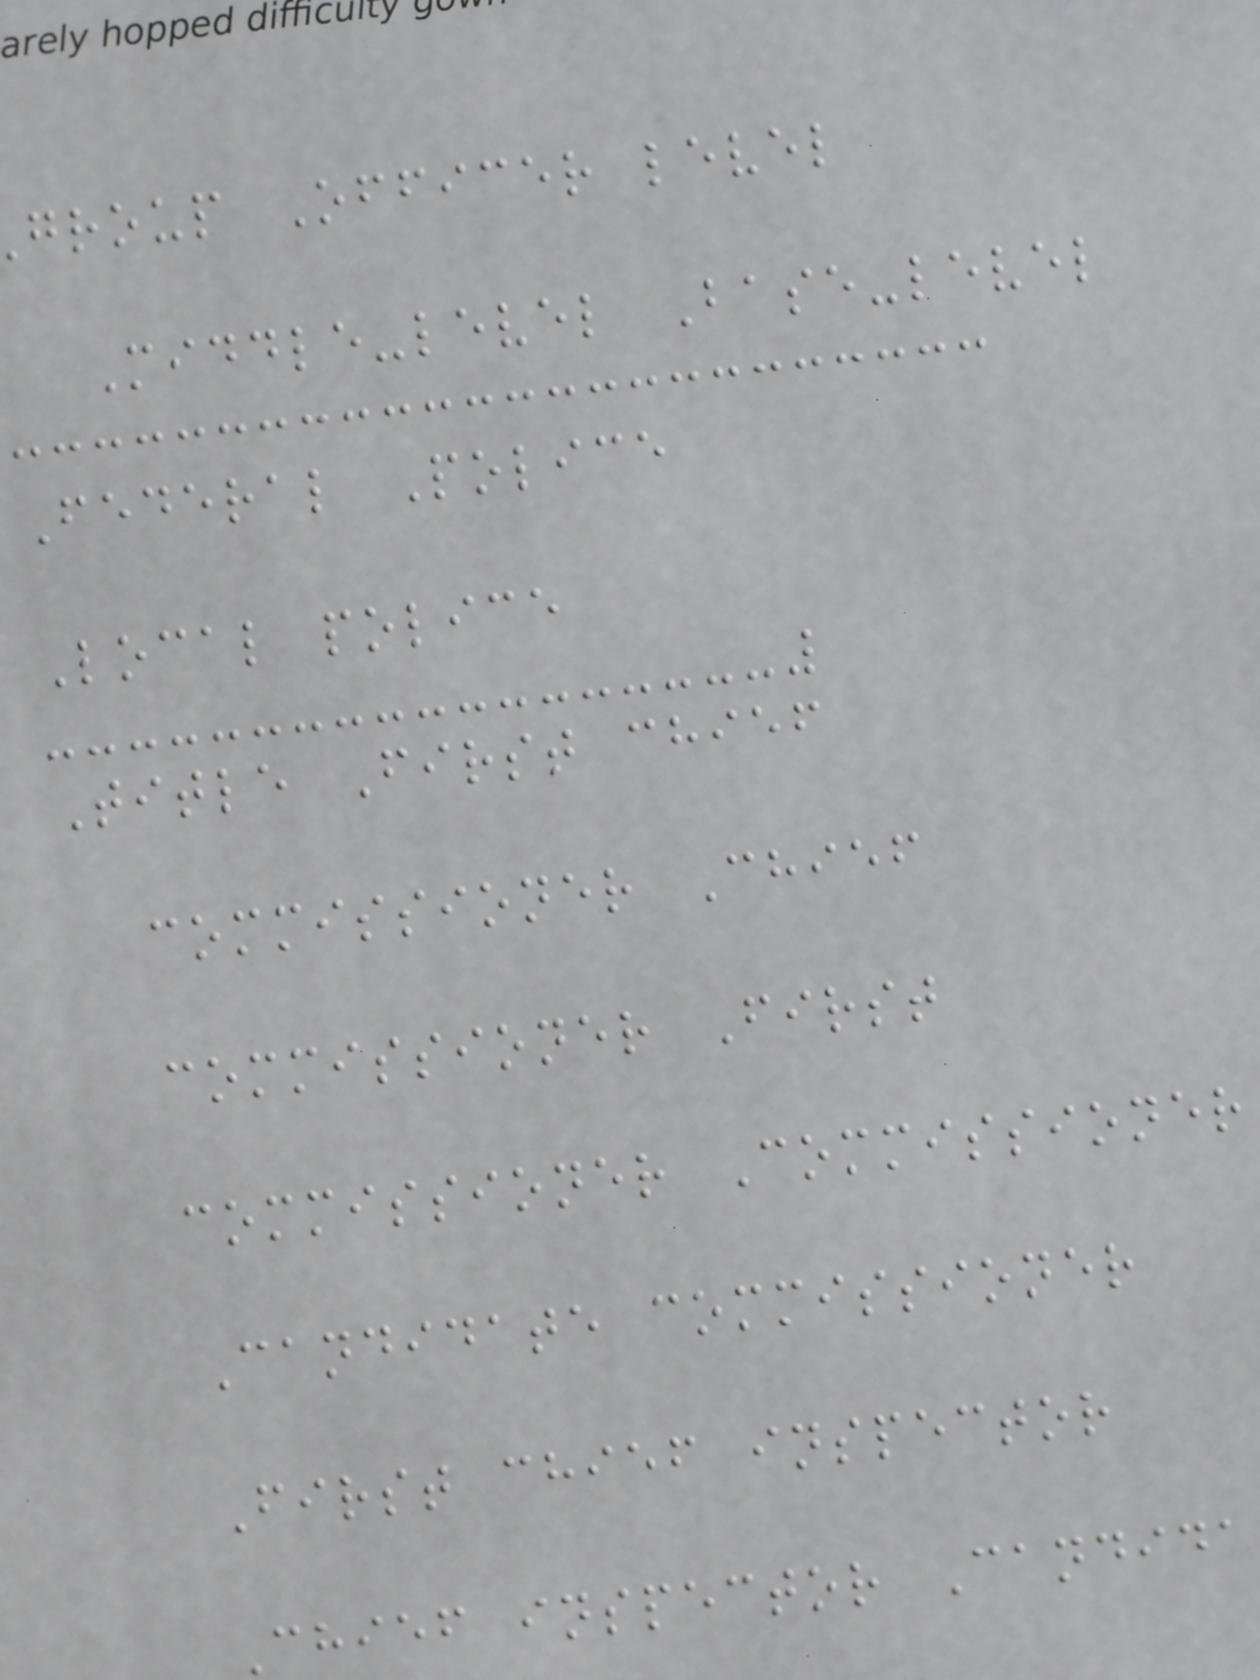group Officer level
Middle-level Base-level
Federal Police
Local police
Title First chief
commissioner Chief
commissioner First
commissioner Commissioner
Candidate commissioner
First chief inspector
Chief inspector Candida
